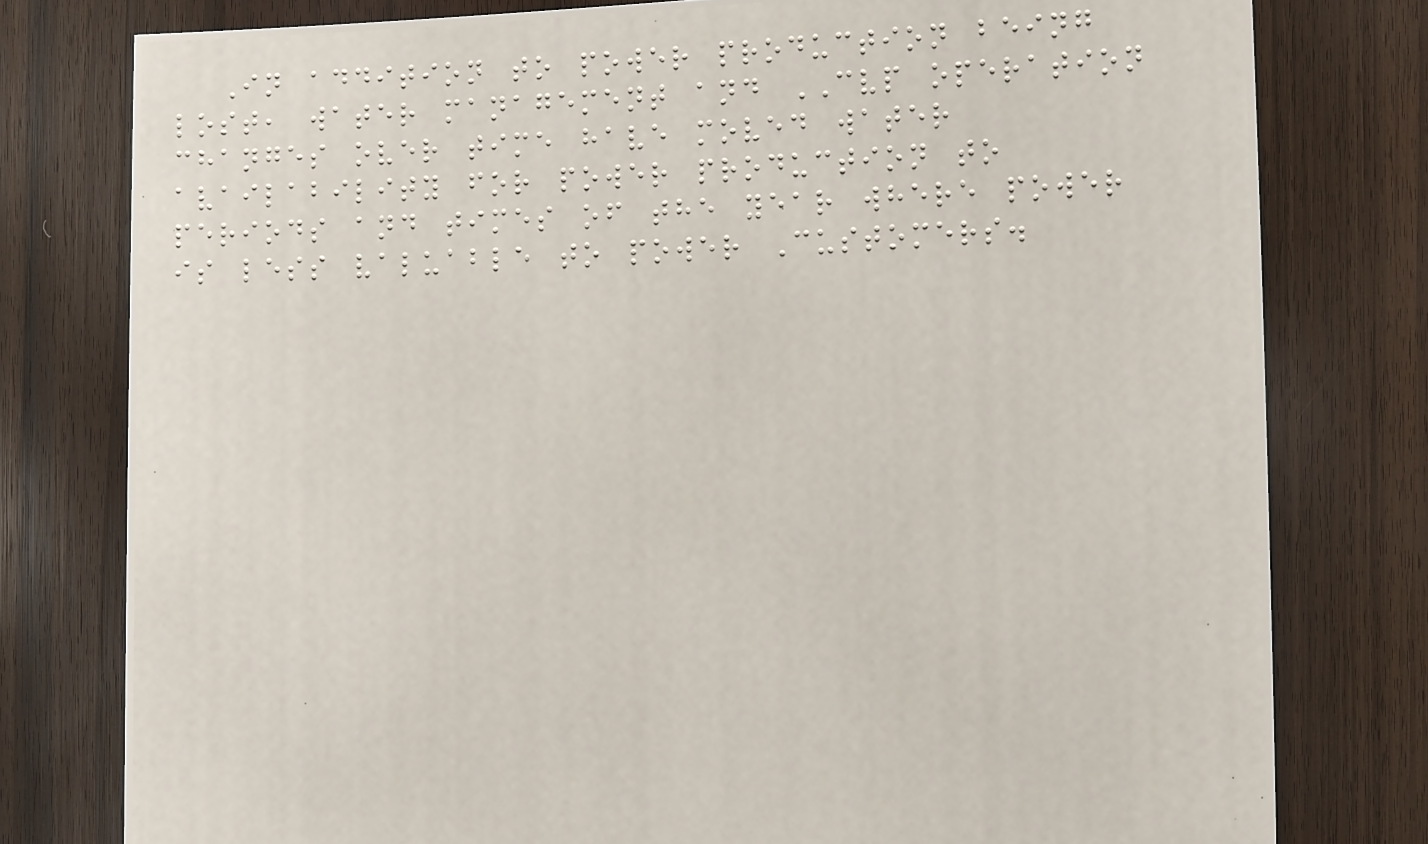In addition to power production being
lost, water management and CVP operation
changes over time have moved water
availability for power production to
periods and times of the year where power
is less valuable to power Customers.
